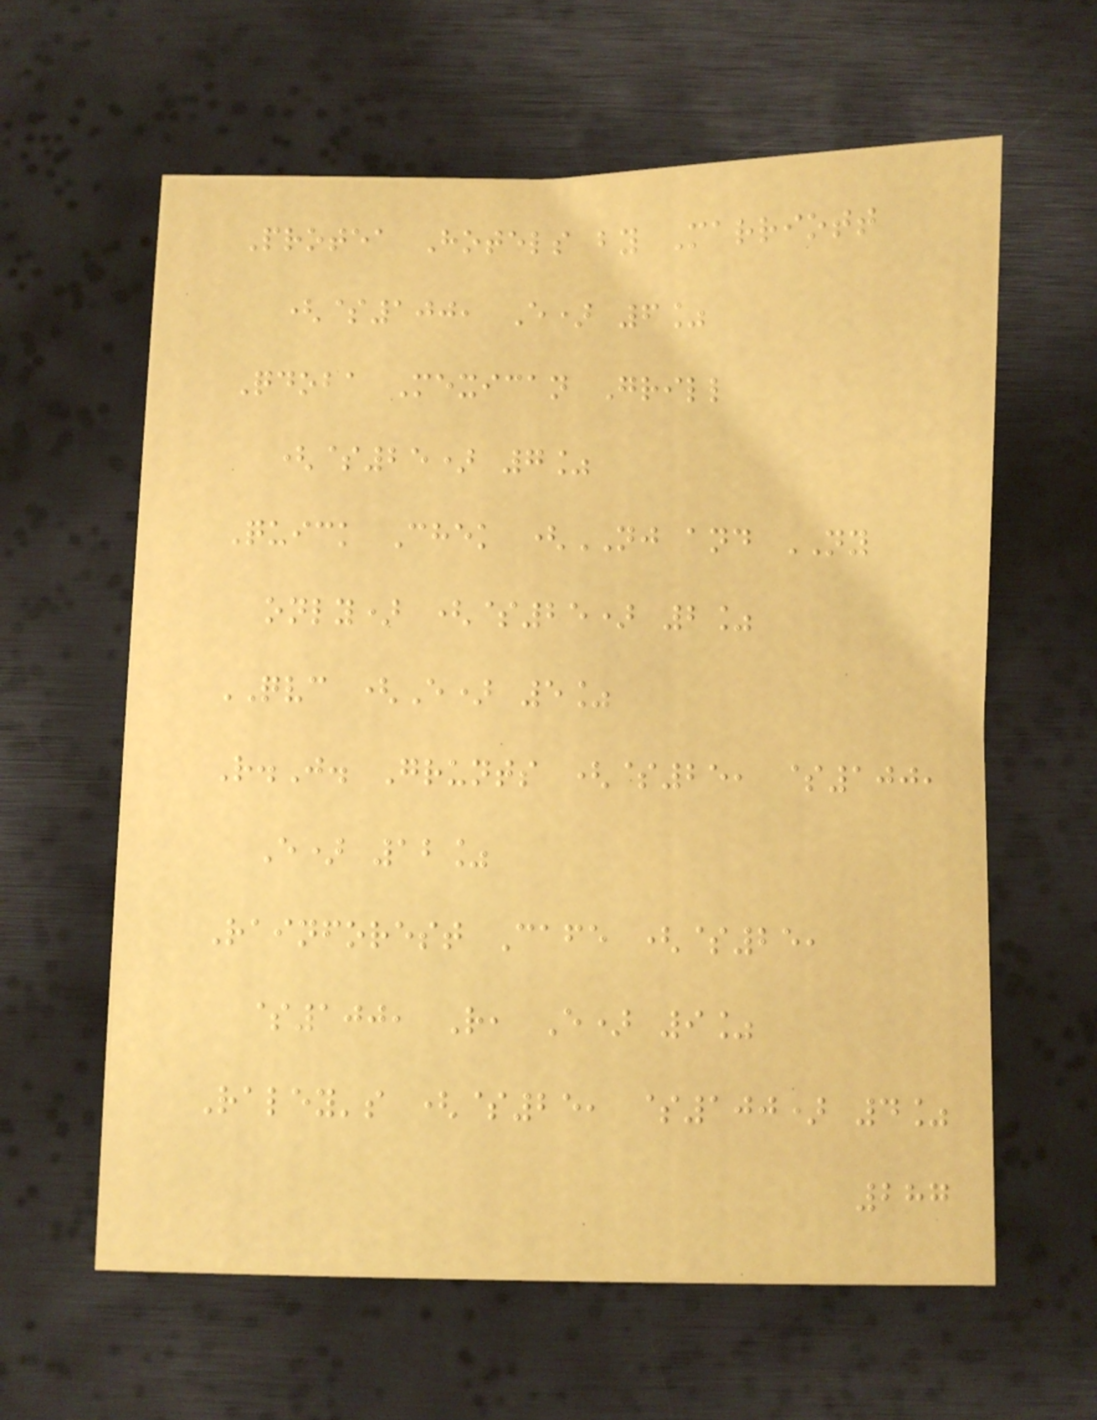Protea Hotels by Marriott
($100, E) 6%
Qdoba Mexican Grill
($25) 7%
Quick Chek (NJ and NY
only) ($25) 2%
QVC (E) 5%
R.J. Grunts ($25, $100,
E) 12%
Rainforest Cafe ($25,
$100, R, E) 9%
Raley's ($25, $100) 4%
287
